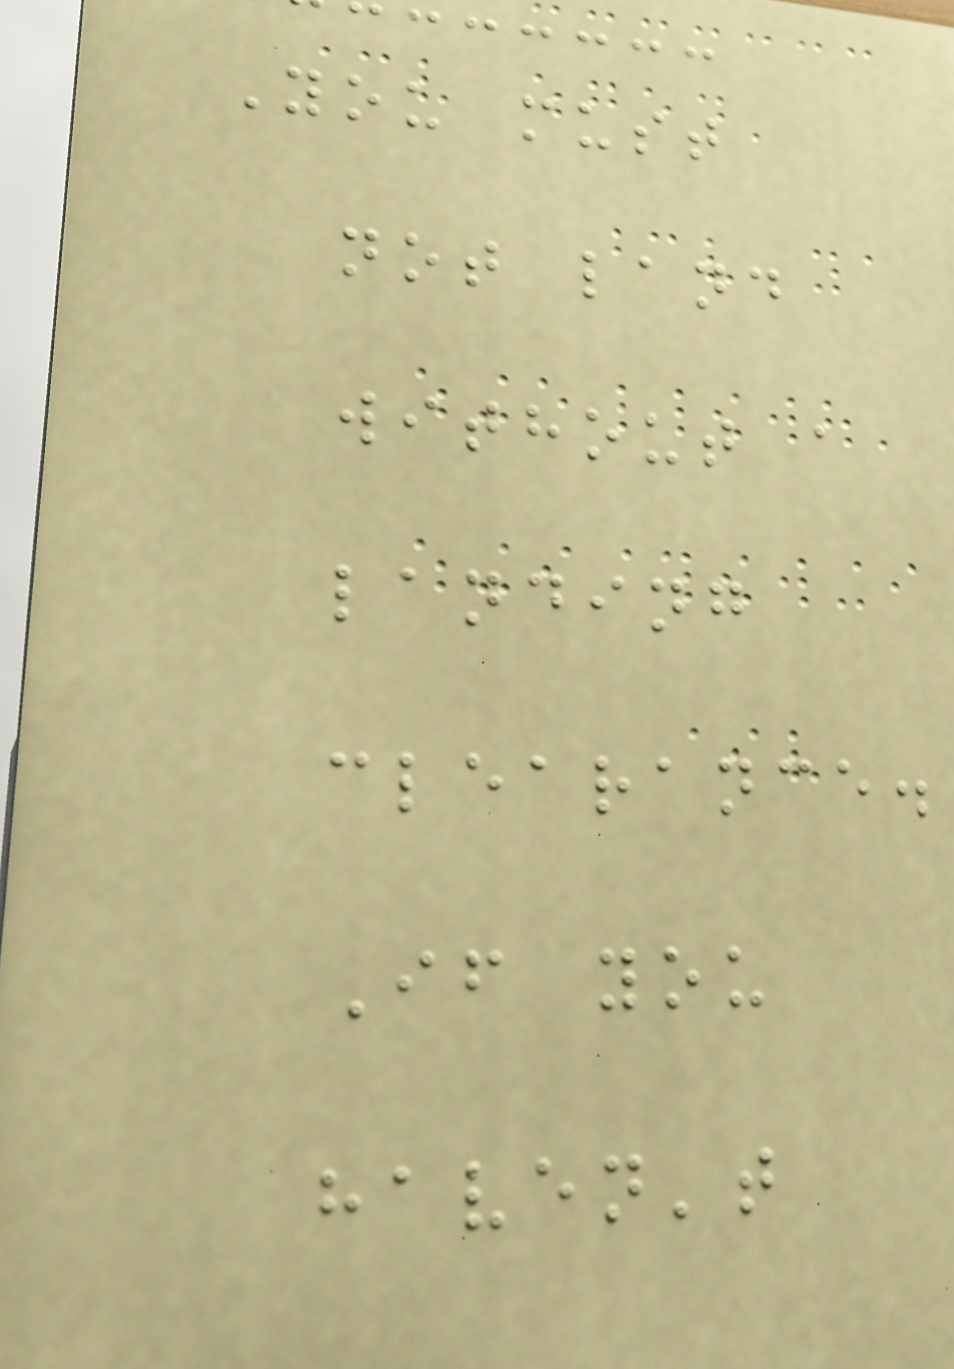You must
not land
without a
landing
clearance.
If you
haven't
